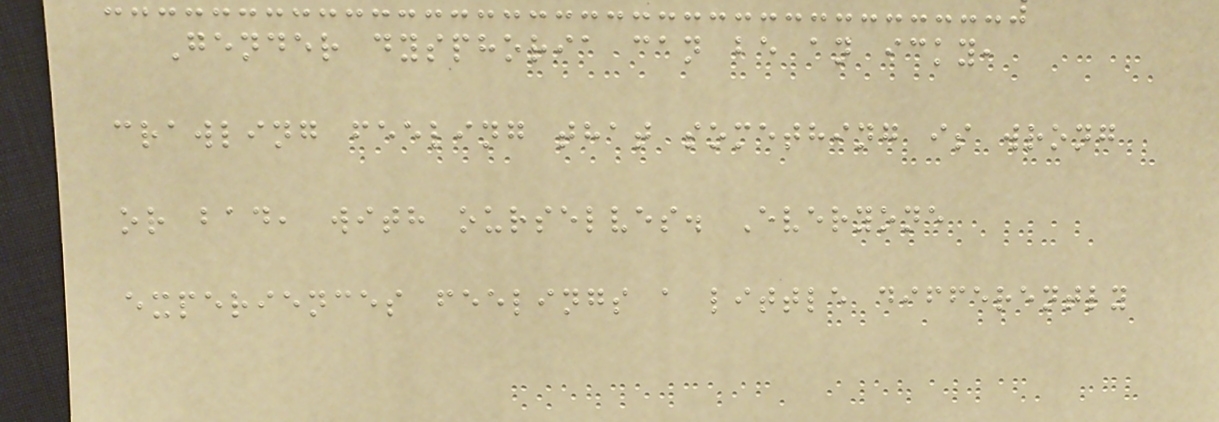Gender dysphoria can be an icky,
crawling feeling that something is wrong
or bad, with ourselves. Everyone
experiences feelings a little differently
